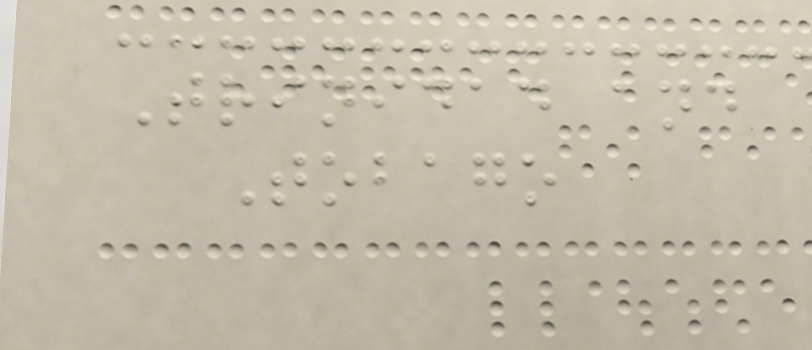Trinidad and
Tobago
